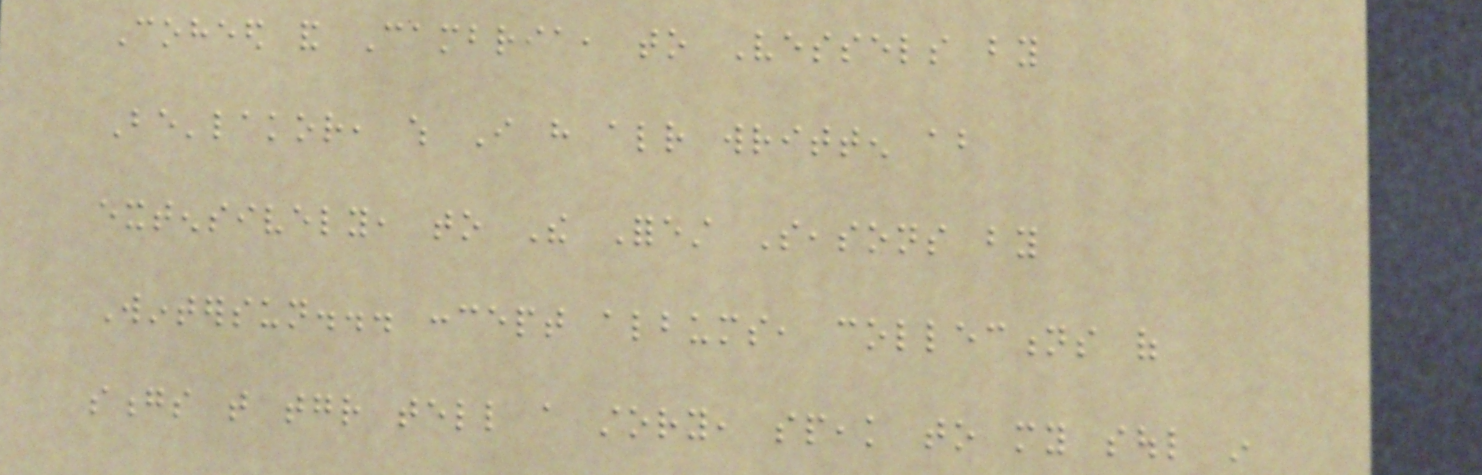Coheed and Cambria, to Vessels by
Be'lakor, which I have already written about
extensively, to The Forest Seasons by
Wintersun... concept albums, collections of
songs that together tell a story, speak to my soul in
